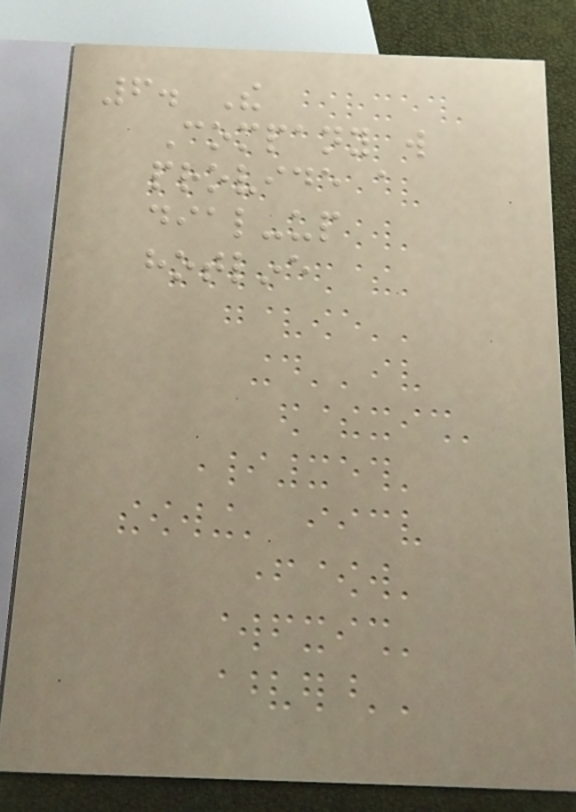6. The
Company will
provide a
dial-up
hotline
